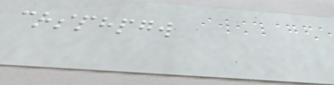crsphpgw
